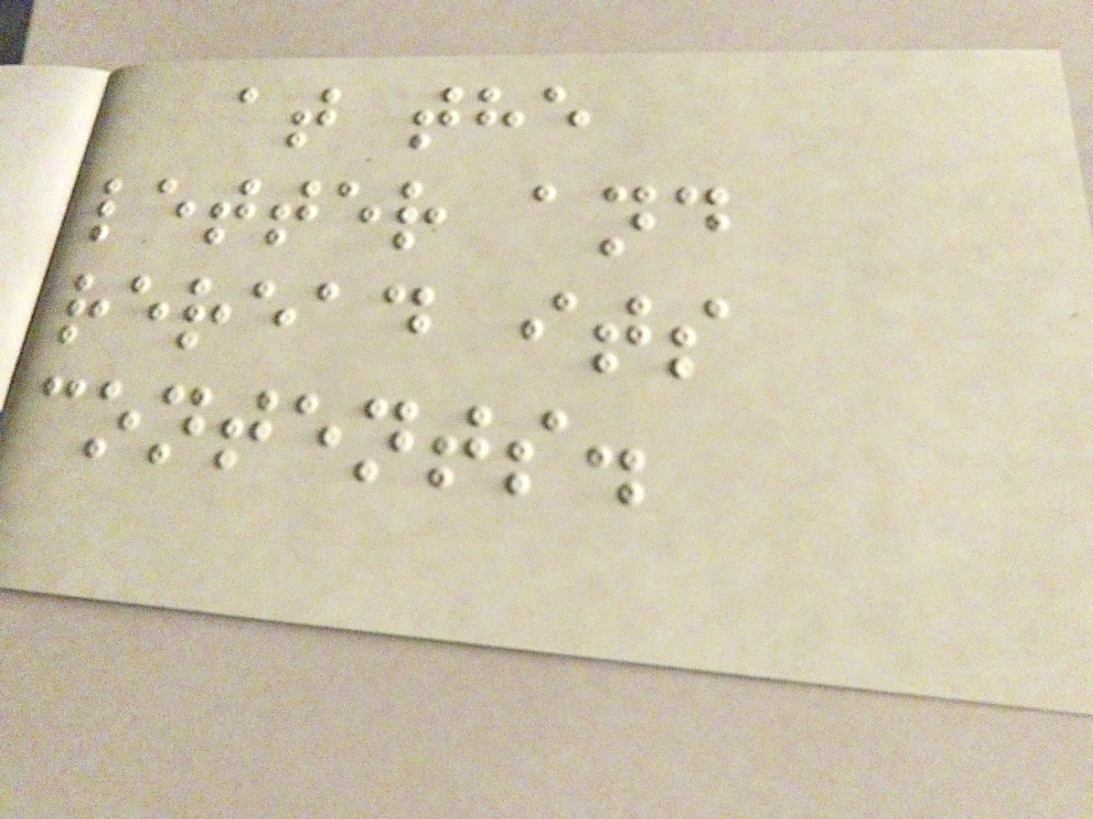at the
letter and
reread its
contents.
